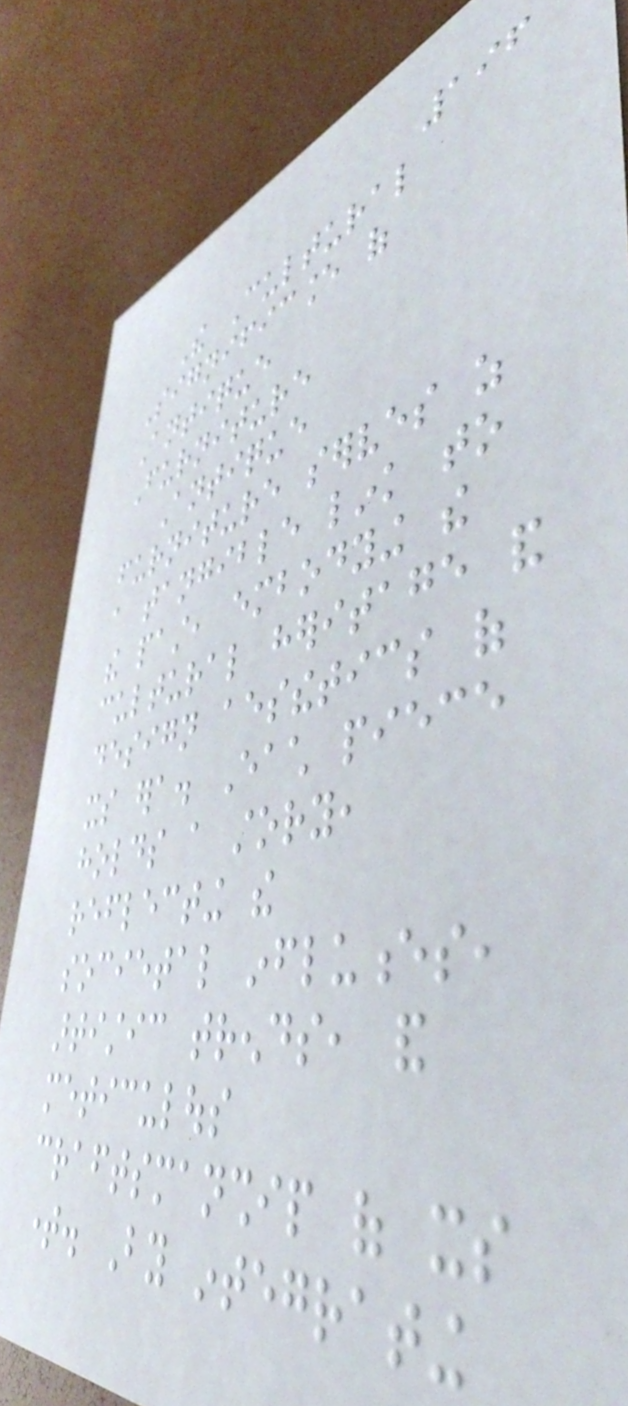196
The Cultural
Significance of
Antique
Furniture
Antique
furniture serves as
a tangible link to
the past, embodying the
cultural heritage and
design aesthetics of
its era. Each piece
holds a story,
reflecting the
societal influences,
artistic trends, and
meticulous
craftsmanship of its
time. By integrating
